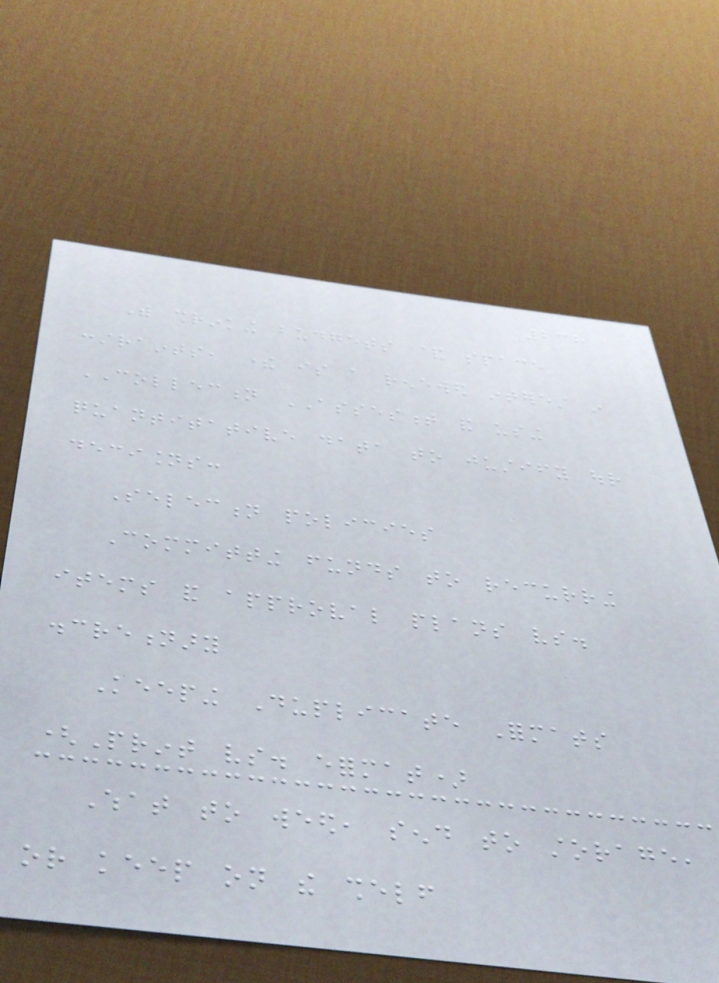238
With shrinking budgets & space
constraints, there is a renewed interest in
COLLECTION ASSESMENT and using
quantitative data to justify our
decisions:
Selection policies
Committing funds to recurring
items and approval plans vs.
discretionary
Keeping Duplicate Formats
(Print vs. eformat)
What to weed, send to storage,
or keep on the shelf
